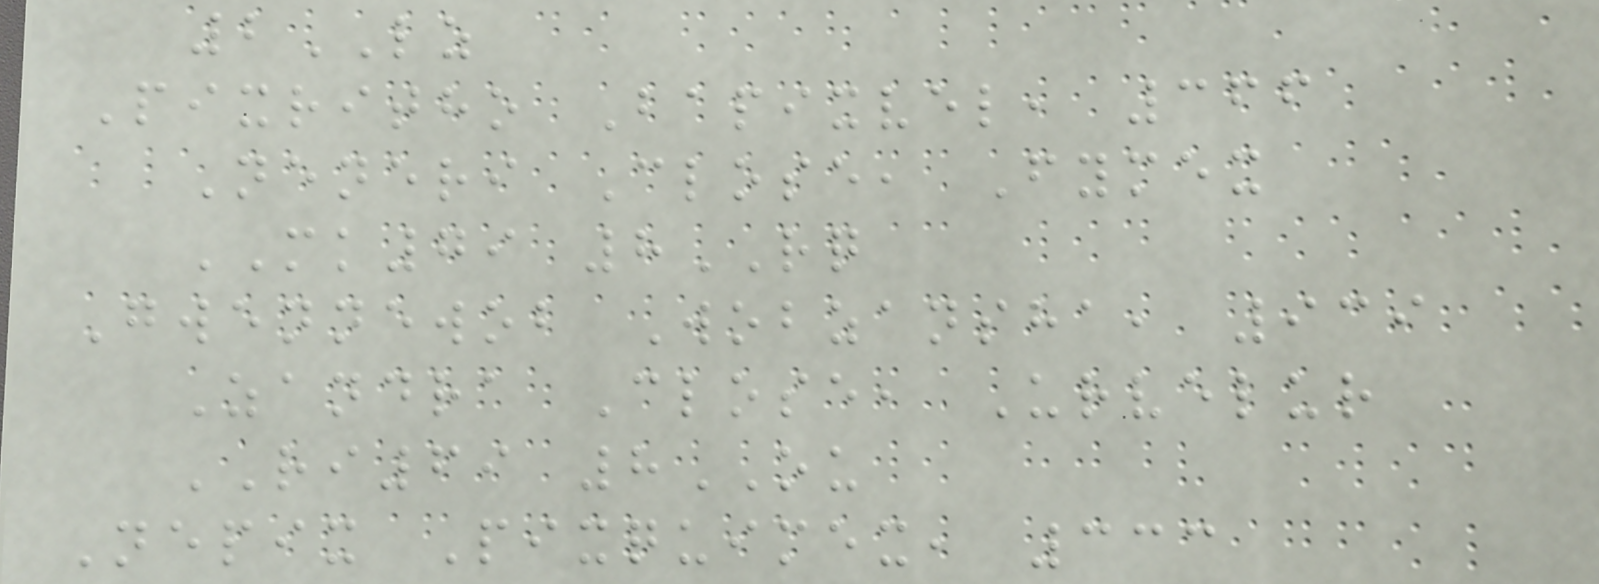2LZ
Pixritho Bapixvel, 366
Neneri Close, Fymex
MK79 8RQ
Gwennewob Wobzansha, 939
Zandra Close, Urvelur
RI69 8OU
Nepix Pixquimex, 333
